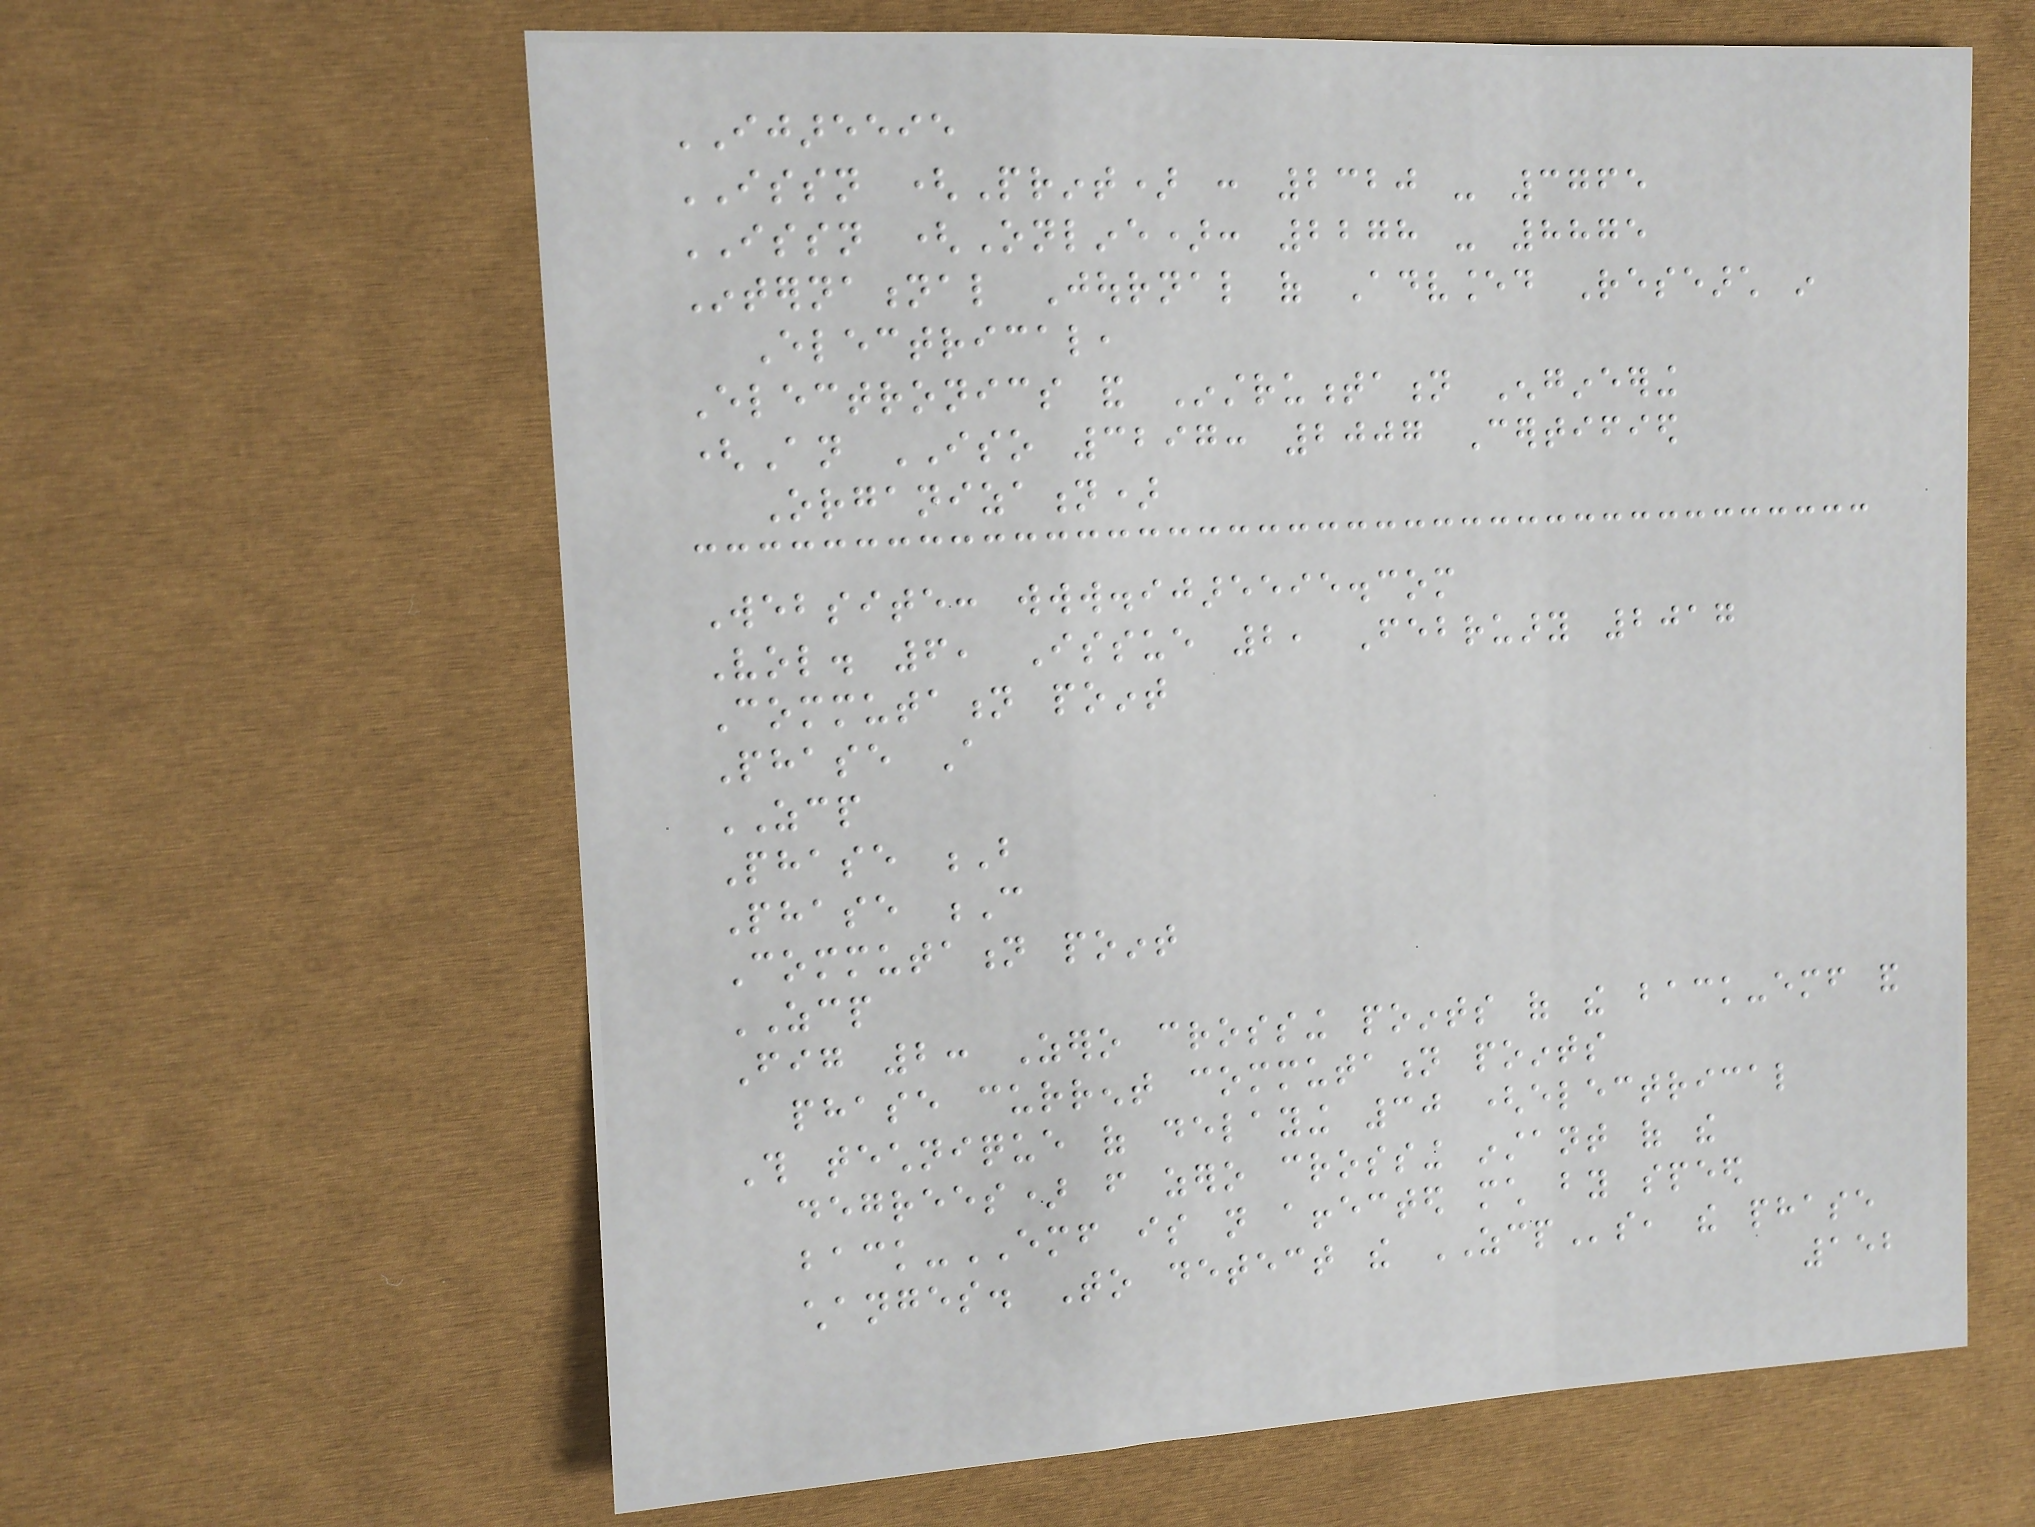IJAREEIE
ISSN (Print) : 2320 - 3765
ISSN (Online): 2278 - 8875
International Journal of Advanced Research in
Electrical,
Electronics and Instrumentation Engineering
(An ISO 3297: 2007 Certified
Organization)
Website: www.ijareeie.com
Vol. 6, Issue 2, February 2017
Commutation point
Phase A
ZCP
Phase B
Phase C
Commutation point
ZCP
Fig 2: Zero crossing points of the back-emf and
phase current commutation points
This technique of delaying 30 (electrical
degrees) from zero crossing instant of the
back-EMF is not affected much by speed
changes. To detect the ZCPs, the phase
152
